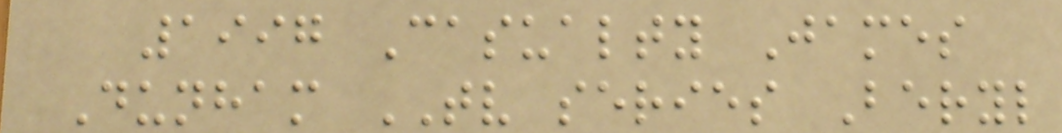1997 Casualty James
Dunham TV series Beryl
